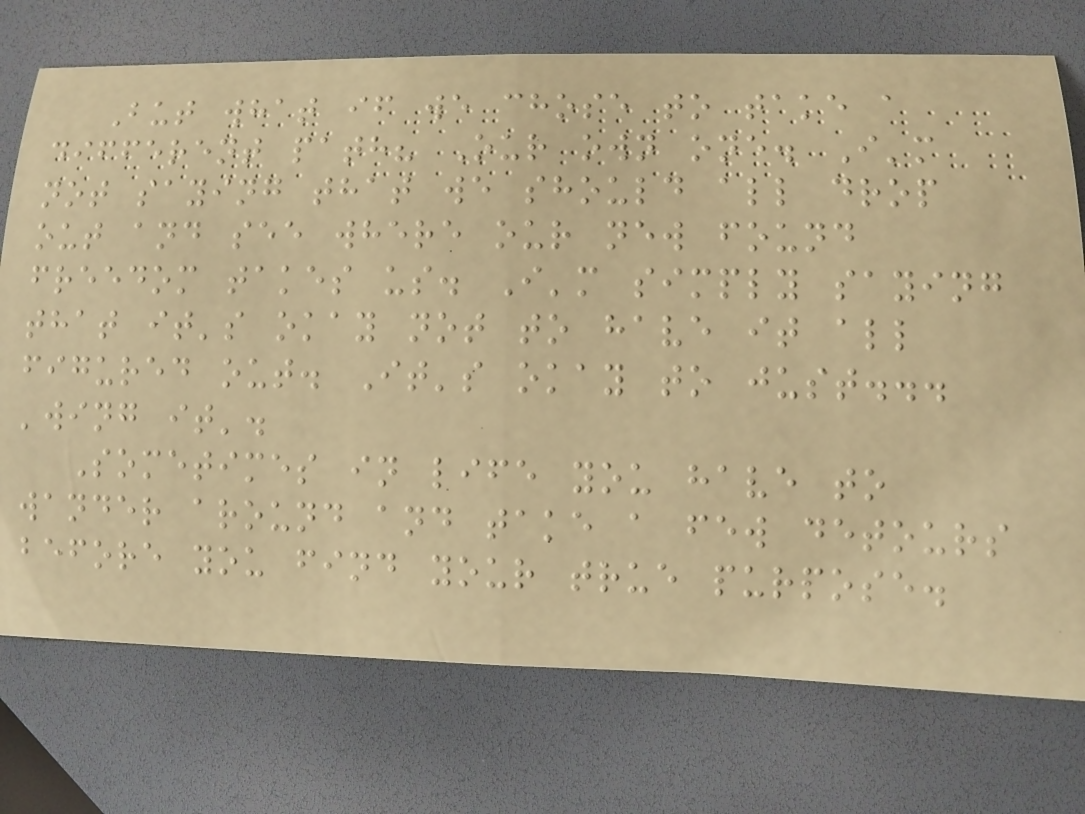But what if we chose to take a
different path? Our own one. I'm
not saying that we should all drop
out and see where our new found
freedom takes us. I'm simply saying
that it's okay not to have it all
figured out. It's okay to just...
'wing it'.
Sometimes in life you have to
wander around and take a few detours
before you find your true purpose.
